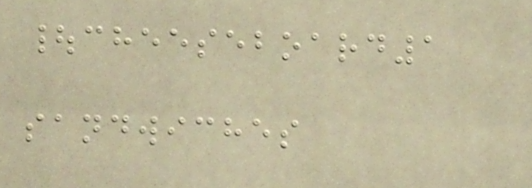|cheeseboard1
sandwiches
